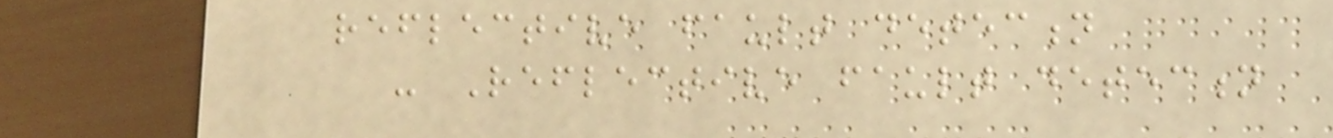reflective fault detection
- Reflective fault detection
